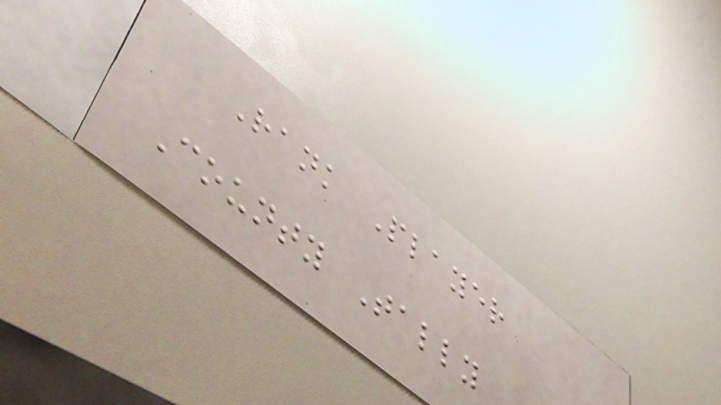Rank Player
County Tally
